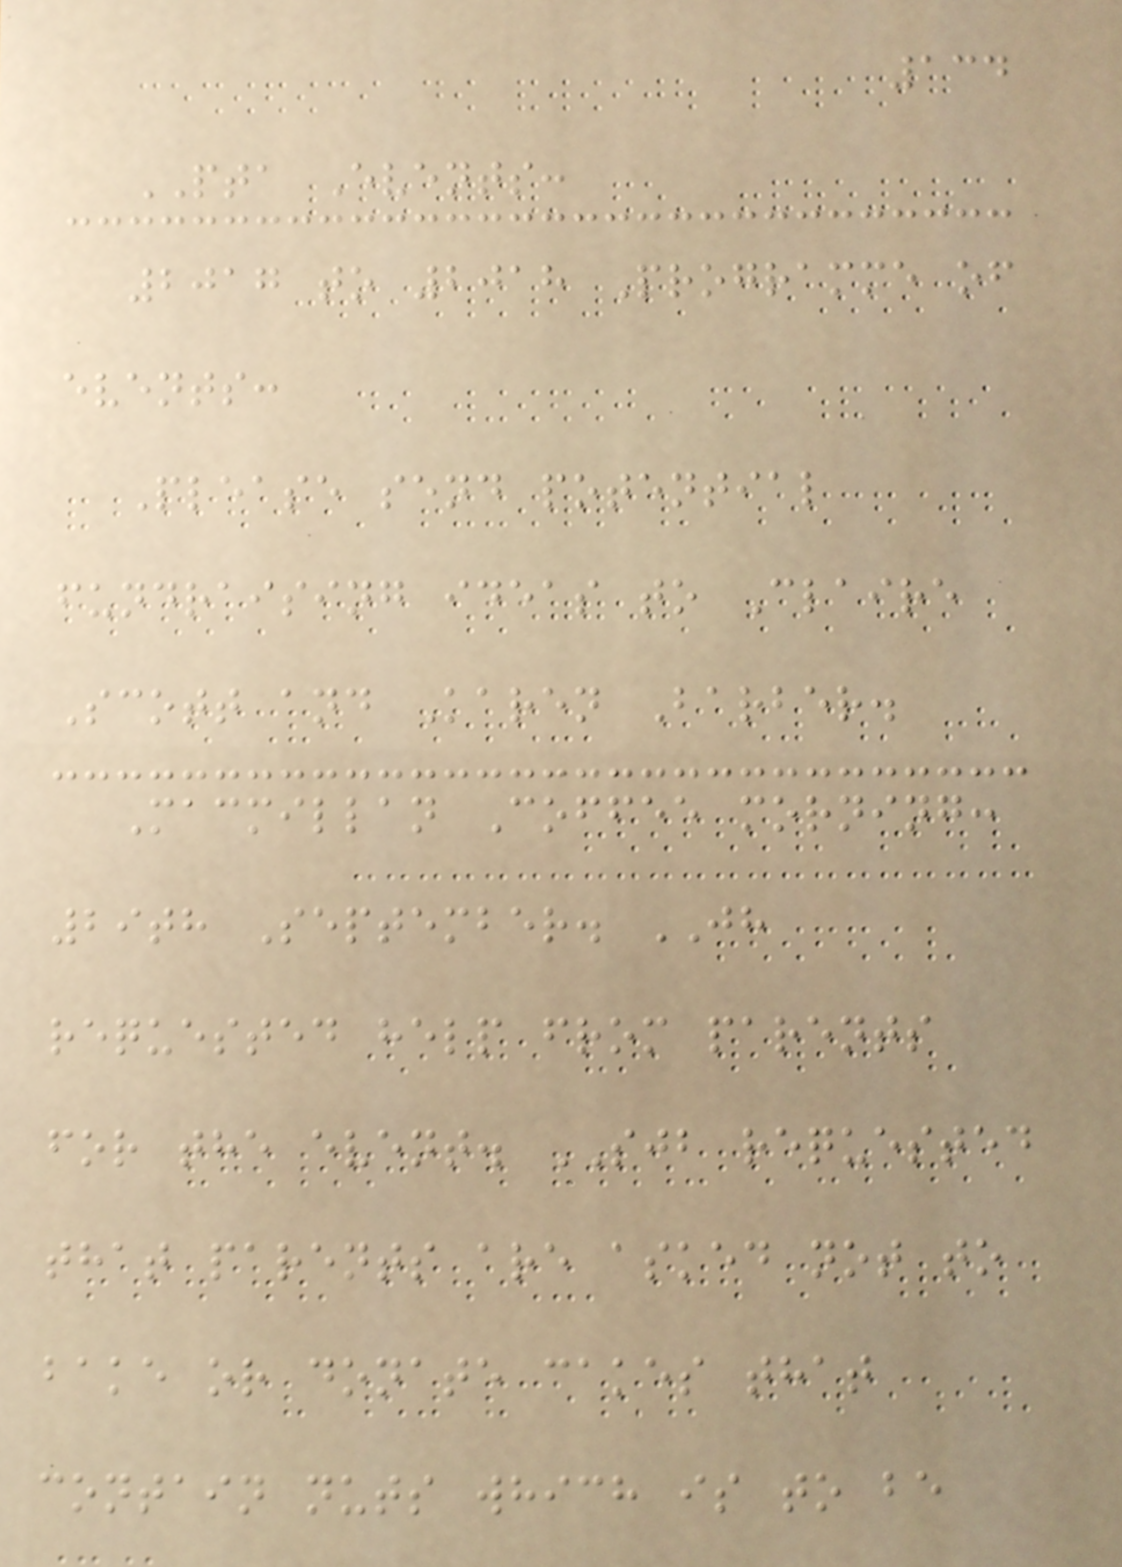134
PTA Events:
2017 to 2018 Programme of
events:
Please send potential
fundraising ideas to Claire
Scott and Karen Barber.
Macmillan Coffee morning:
29th September. JH
requested help from parents
for the event. SJB requested
that parents are asked not to
bake or donate cakes that
contain nuts which is to be
